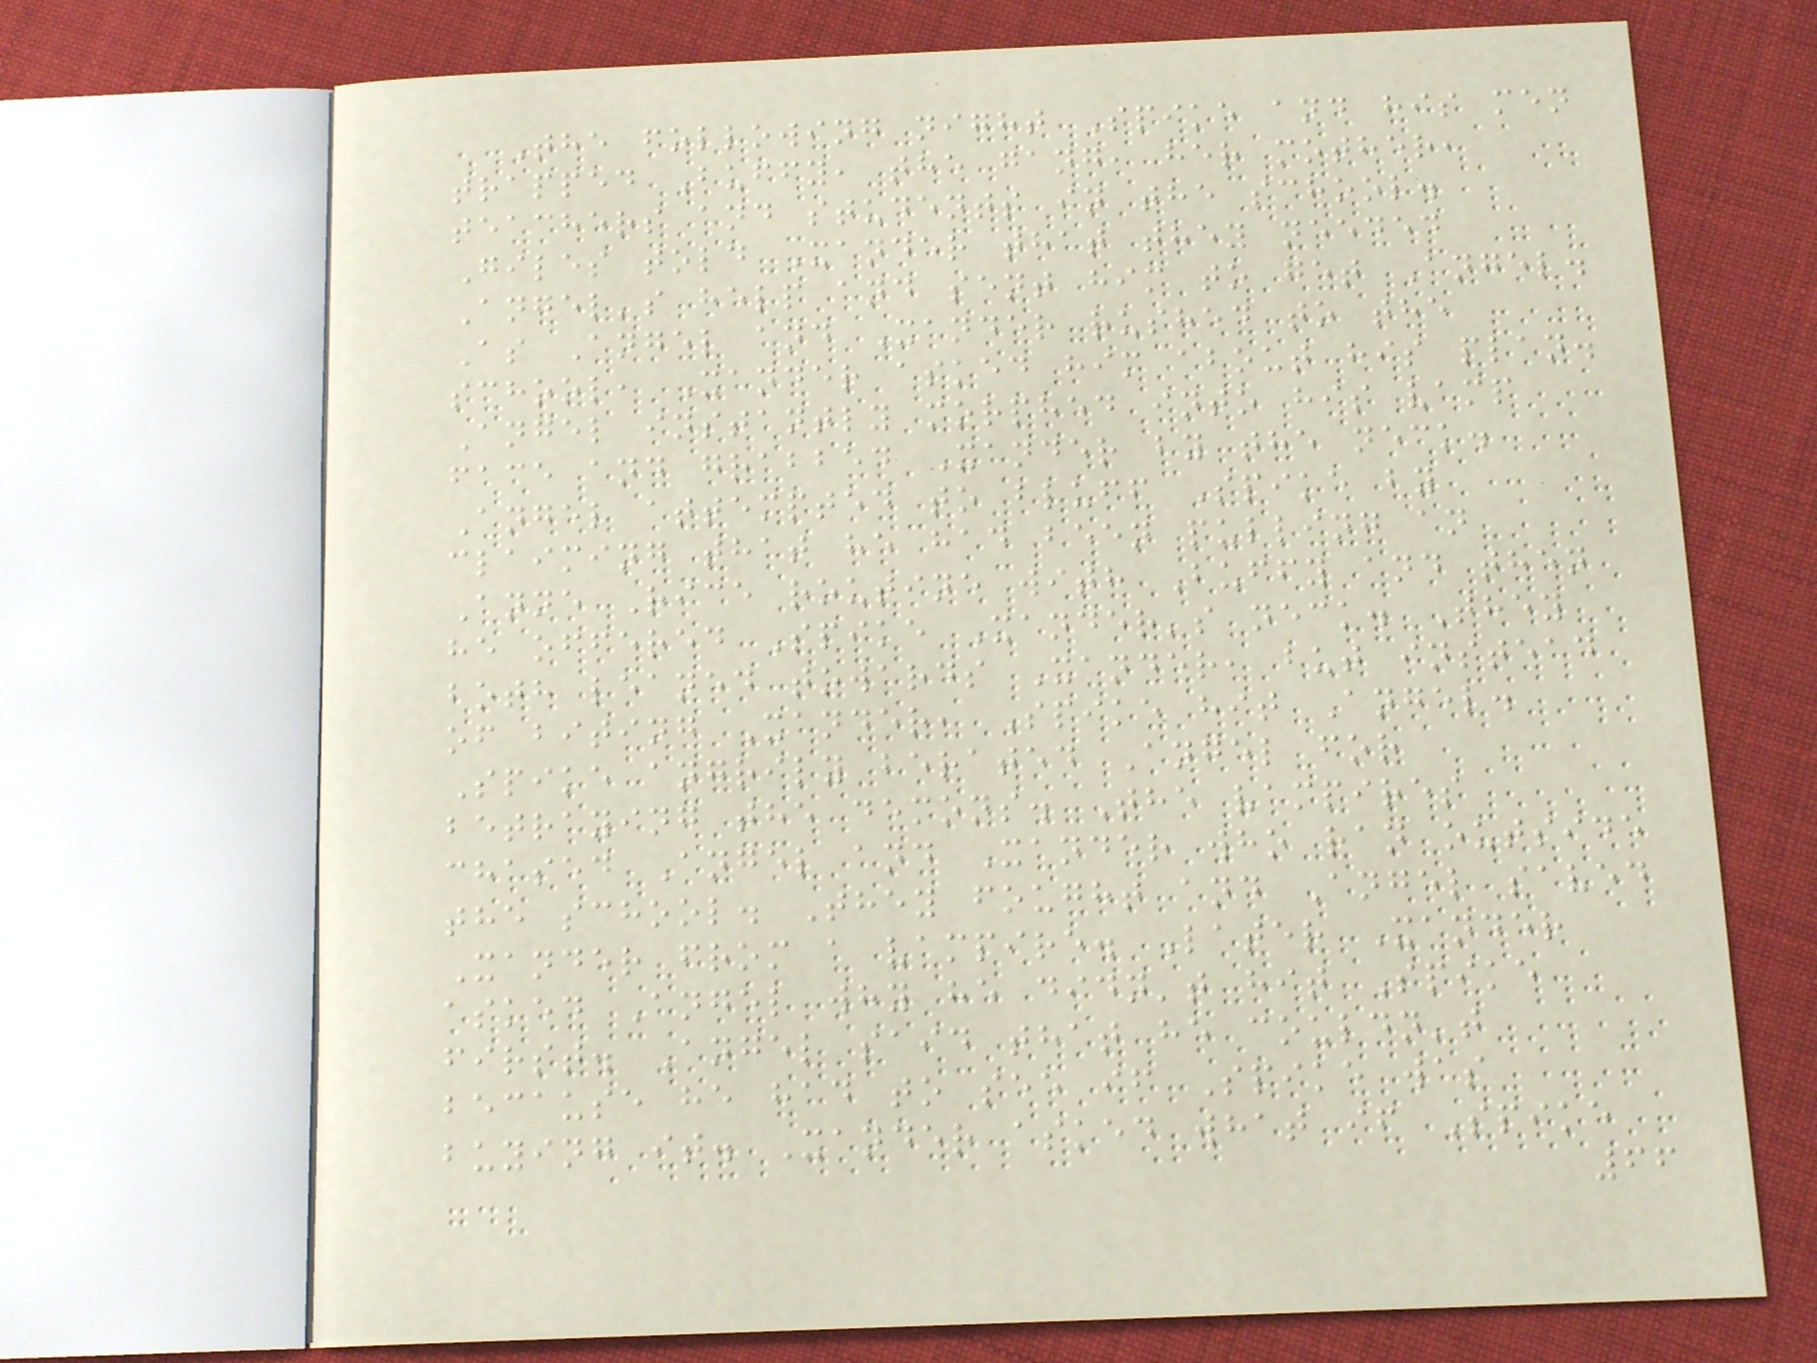The following night Spike and his men
trapped Buffy, the gang, her mother,
teachers and students in the school.
Giles told Xander that they needed
Angel's help and sent him to get Angel.
As Angel and Xander rushed to the
school, Xander asked him about his plan.
Angel instantly morphed into his vamp
face and grabbed Xander by the neck.
Angel attempted to bluff Spike by
claiming that he had been pulling an
Anne Rice routine with Buffy and then
he offered Spike Xander's neck. They
both leaned towards Xander, but instead
of biting Xander, Spike hit Angel.
Spike angrily berated Angel for
betraying the demons. The vampires
chased Angel and Xander who ran outside
the school. They fought and Angel saved
Xander from a vampire. Later Xander
asked Angel why he didn't hit Spike
first. Angel said that he couldn't
because he had to see if Spike was
buying it. Xander asked what if Spike
66
